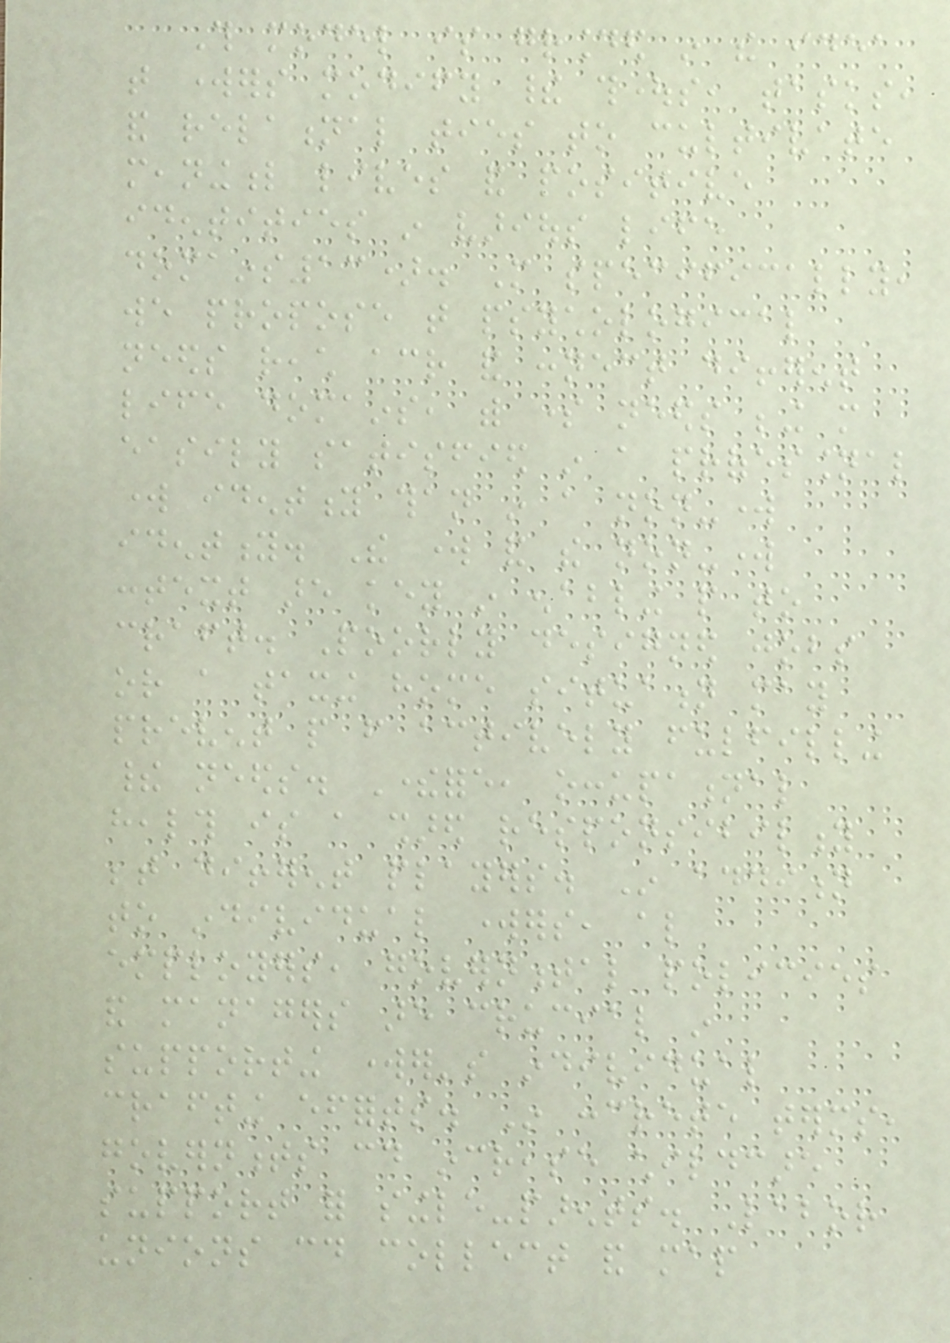This model is grounded in the idea
that workers modify their thoughts, tasks,
and relational ties to cultivate
meaningful lives and positive
identities in various life
domains13). More specifically,
we propose that psychological
needs reach across and connect different
life domains, with some needs being more
easily satisfied in a professional
work identity than in a non-work
identity. The work and the non-work
context are key in enabling people to
craft. Poorly designed jobs
or a taxing home situation may
prevent people from actively fulfilling
their needs. Therefore, occupational
health is a shared responsibility
between different players. In addition
to individual workers, also
employers, governmental policies
and managers are crucial in
supporting worker's individual
crafting efforts. In concrete terms,
governments could increase childcare
support for single-parents. Labor
unions could collect and map
